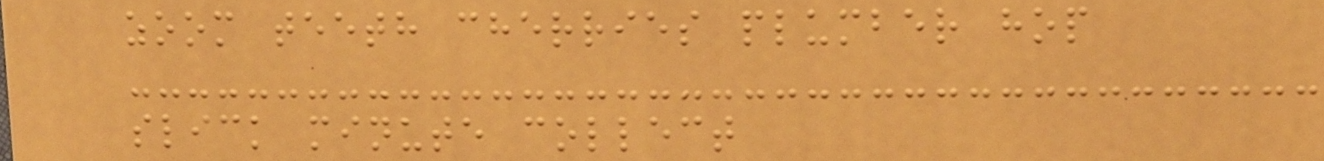zoom teeth cherries plumber hop
slick minute collect
